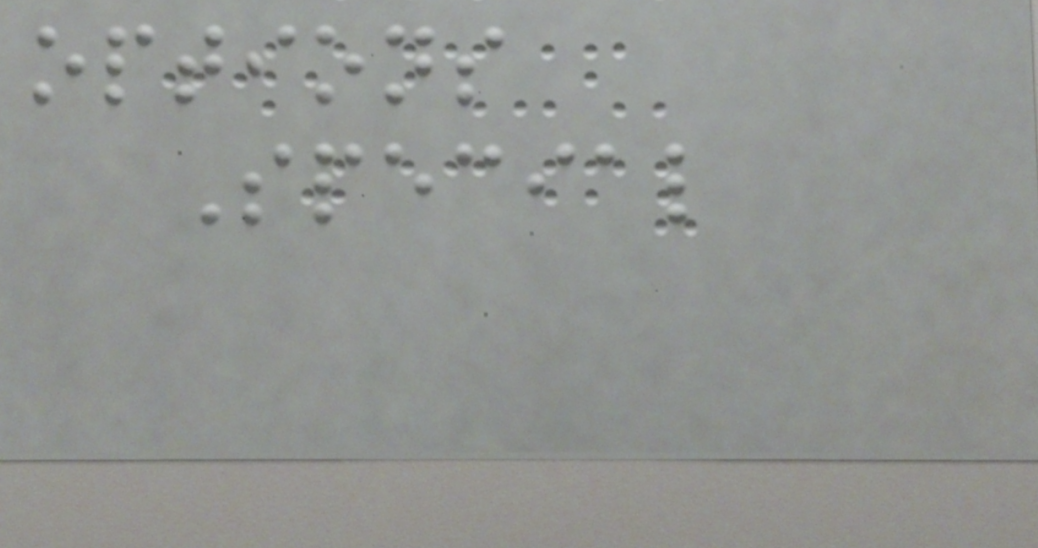options
Special
